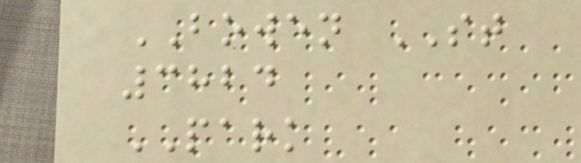BOWEN ST
3824
PARK
